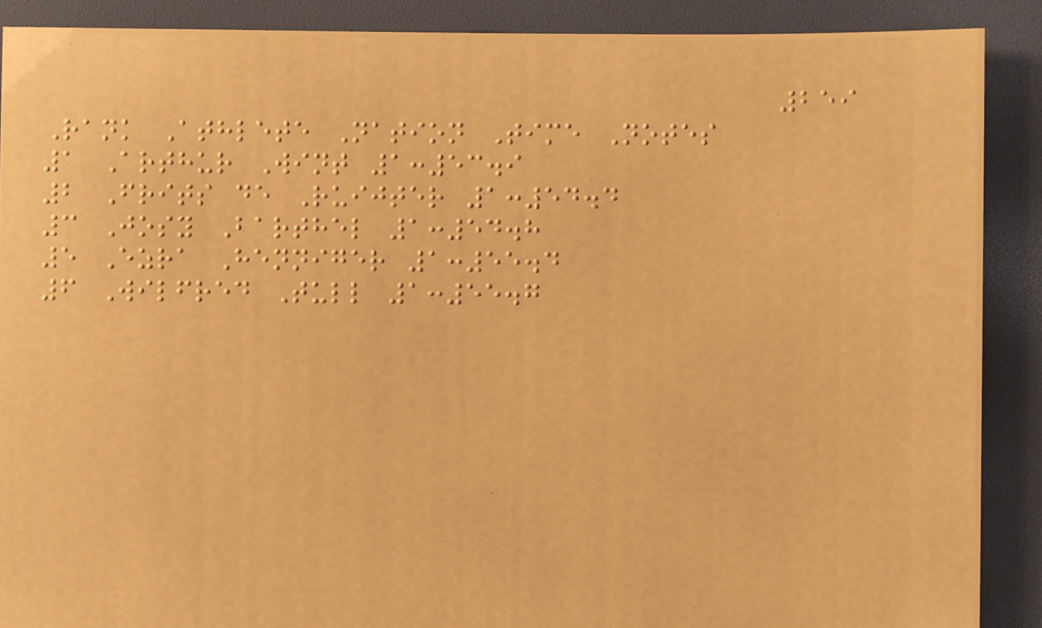259
Rank Athlete Nation Time Notes
1 Arthur Wint 1:53.9
2 Frits de Ruijter 1:54.4
3 Josy Barthel 1:54.8
5 Ezra Henniger 1:55.4
6 Wilfred Tull 1:55.7
